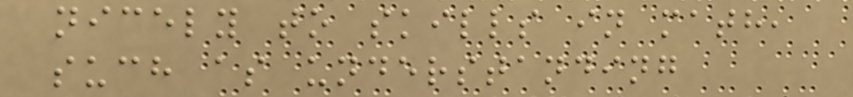nicely to skills in math,
such as understanding
